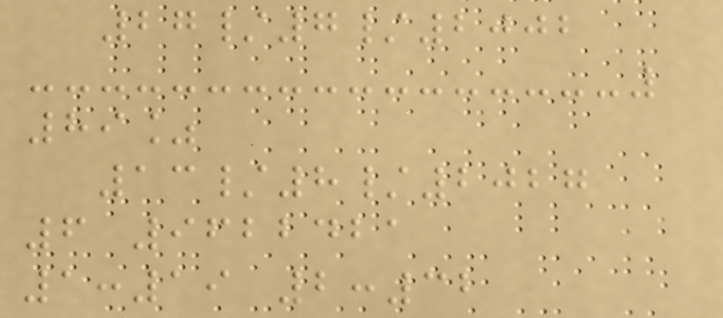27/7/2002
89%
13/8/2027
6 9622421
1:19 2:32
